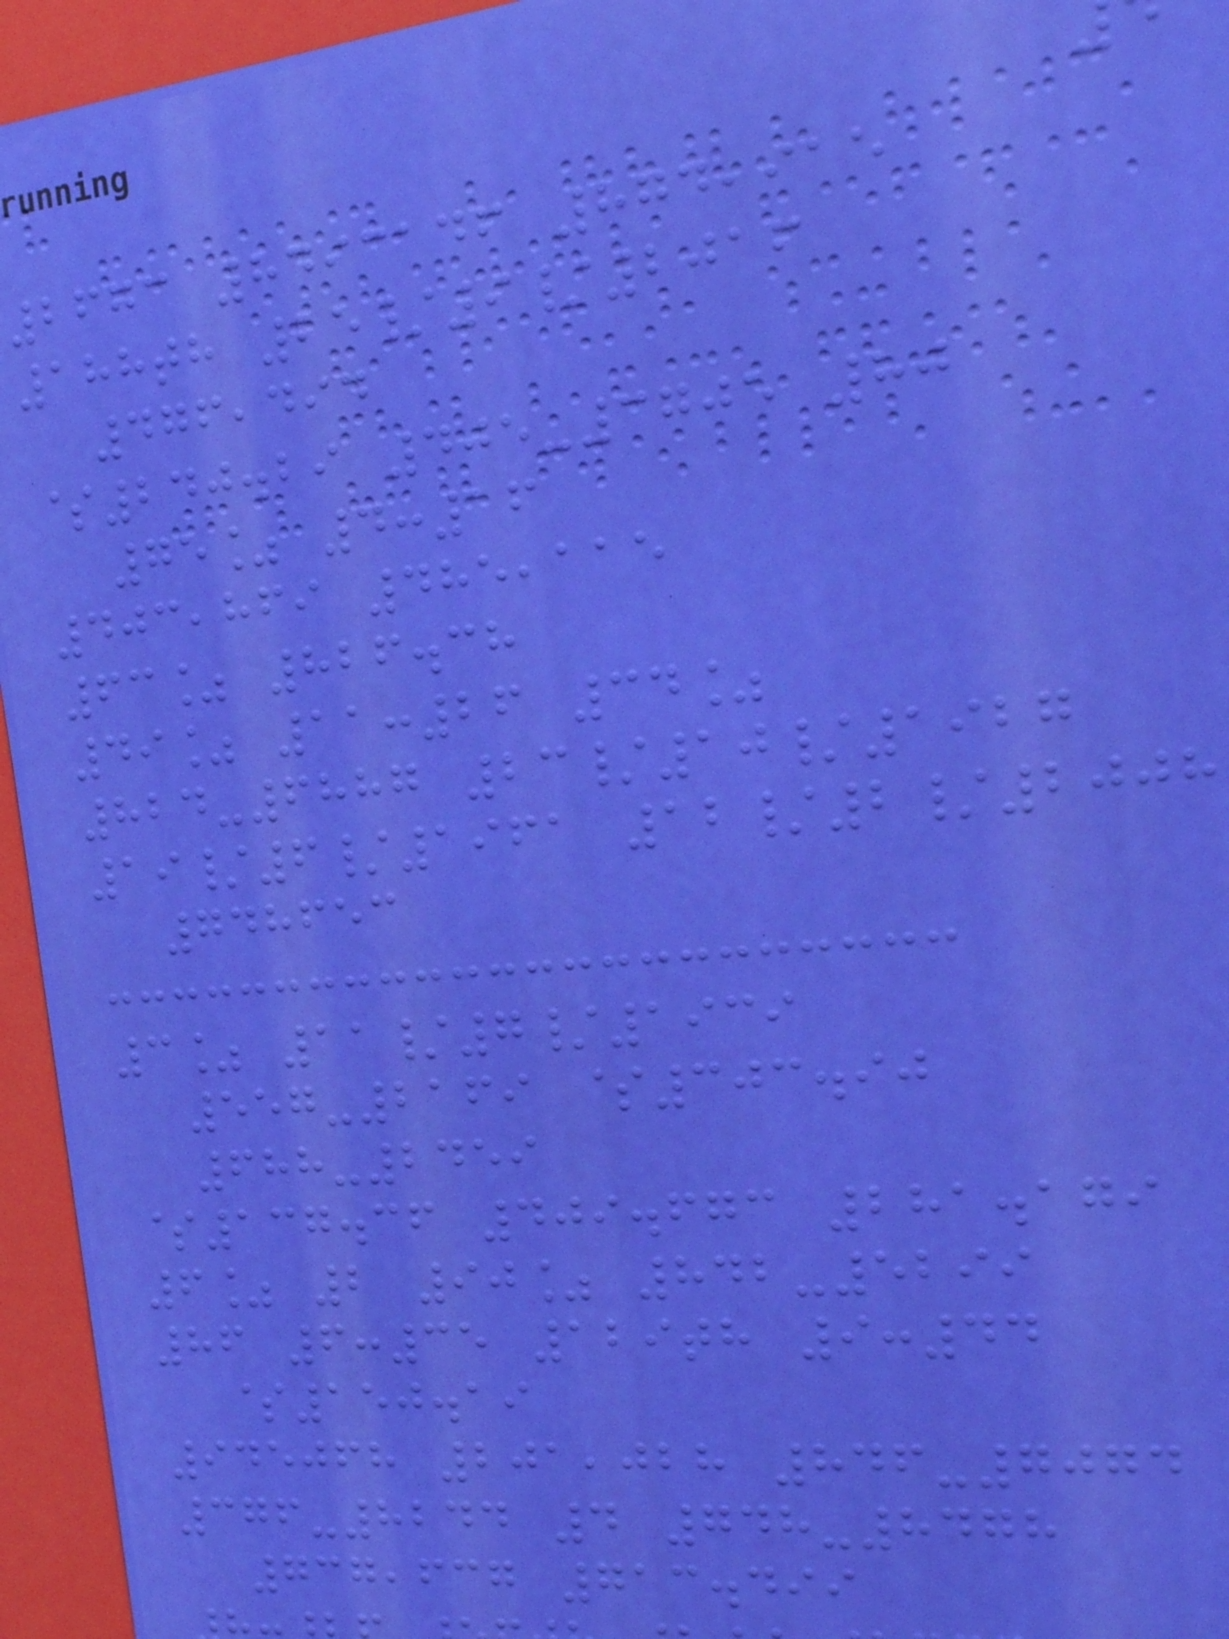2673 8493146 874,915
188th 25/9/2016
476,494
$240.29 405-3705 80
75% 4:16
403,869 485,115
63% 826.38
49% 11:26 34%
824-6887 23/10/1927
19/6/1961 12/2/2008
748653
3% 11/7/1939
557-2169 $303.90
688-2459
$137.36 409.673 281.179
6% 2 90% 842-5299
86 6:35 129th 9:44
$150.19
945068 201,028 846-7074
376-8244 4 748-8478
737,637 713.499
